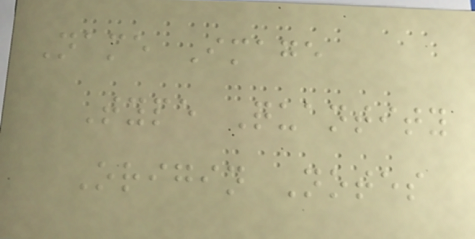Name Image
Type Quantity
Origin Notes
